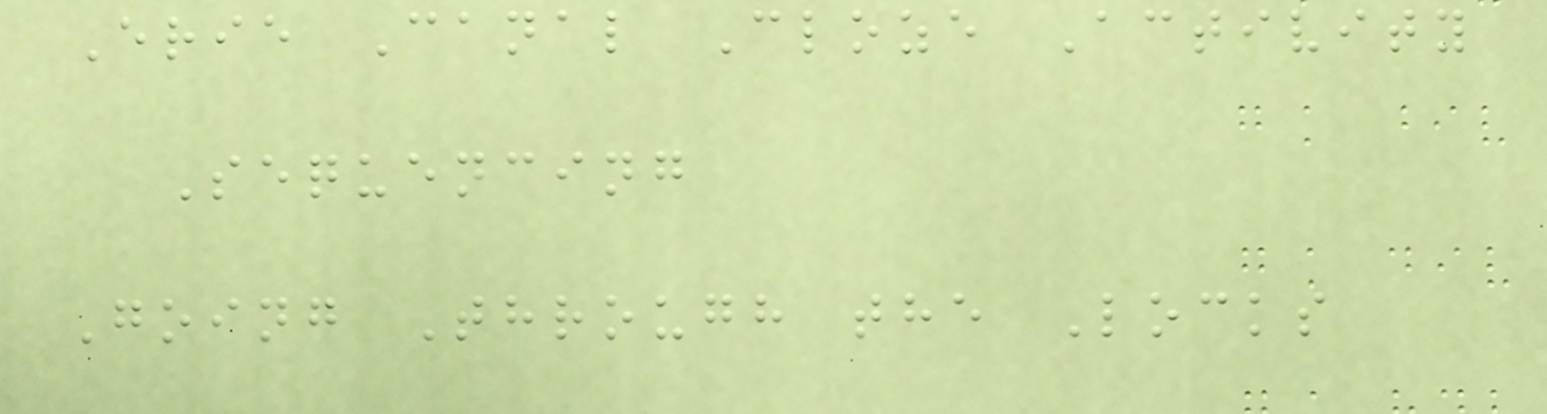Erie Canal Cloze Activity
Sequencing
Going Through the Locks
